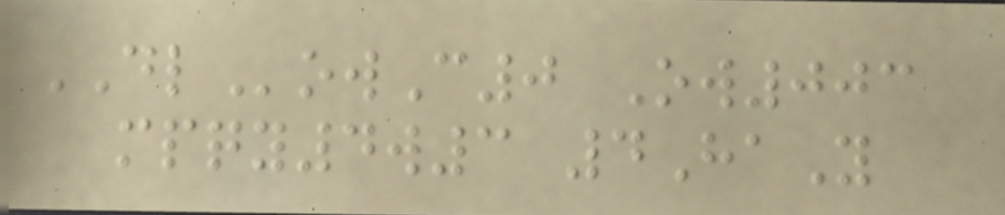DLowC0 Ow003
mpqy4w3 4HaY
